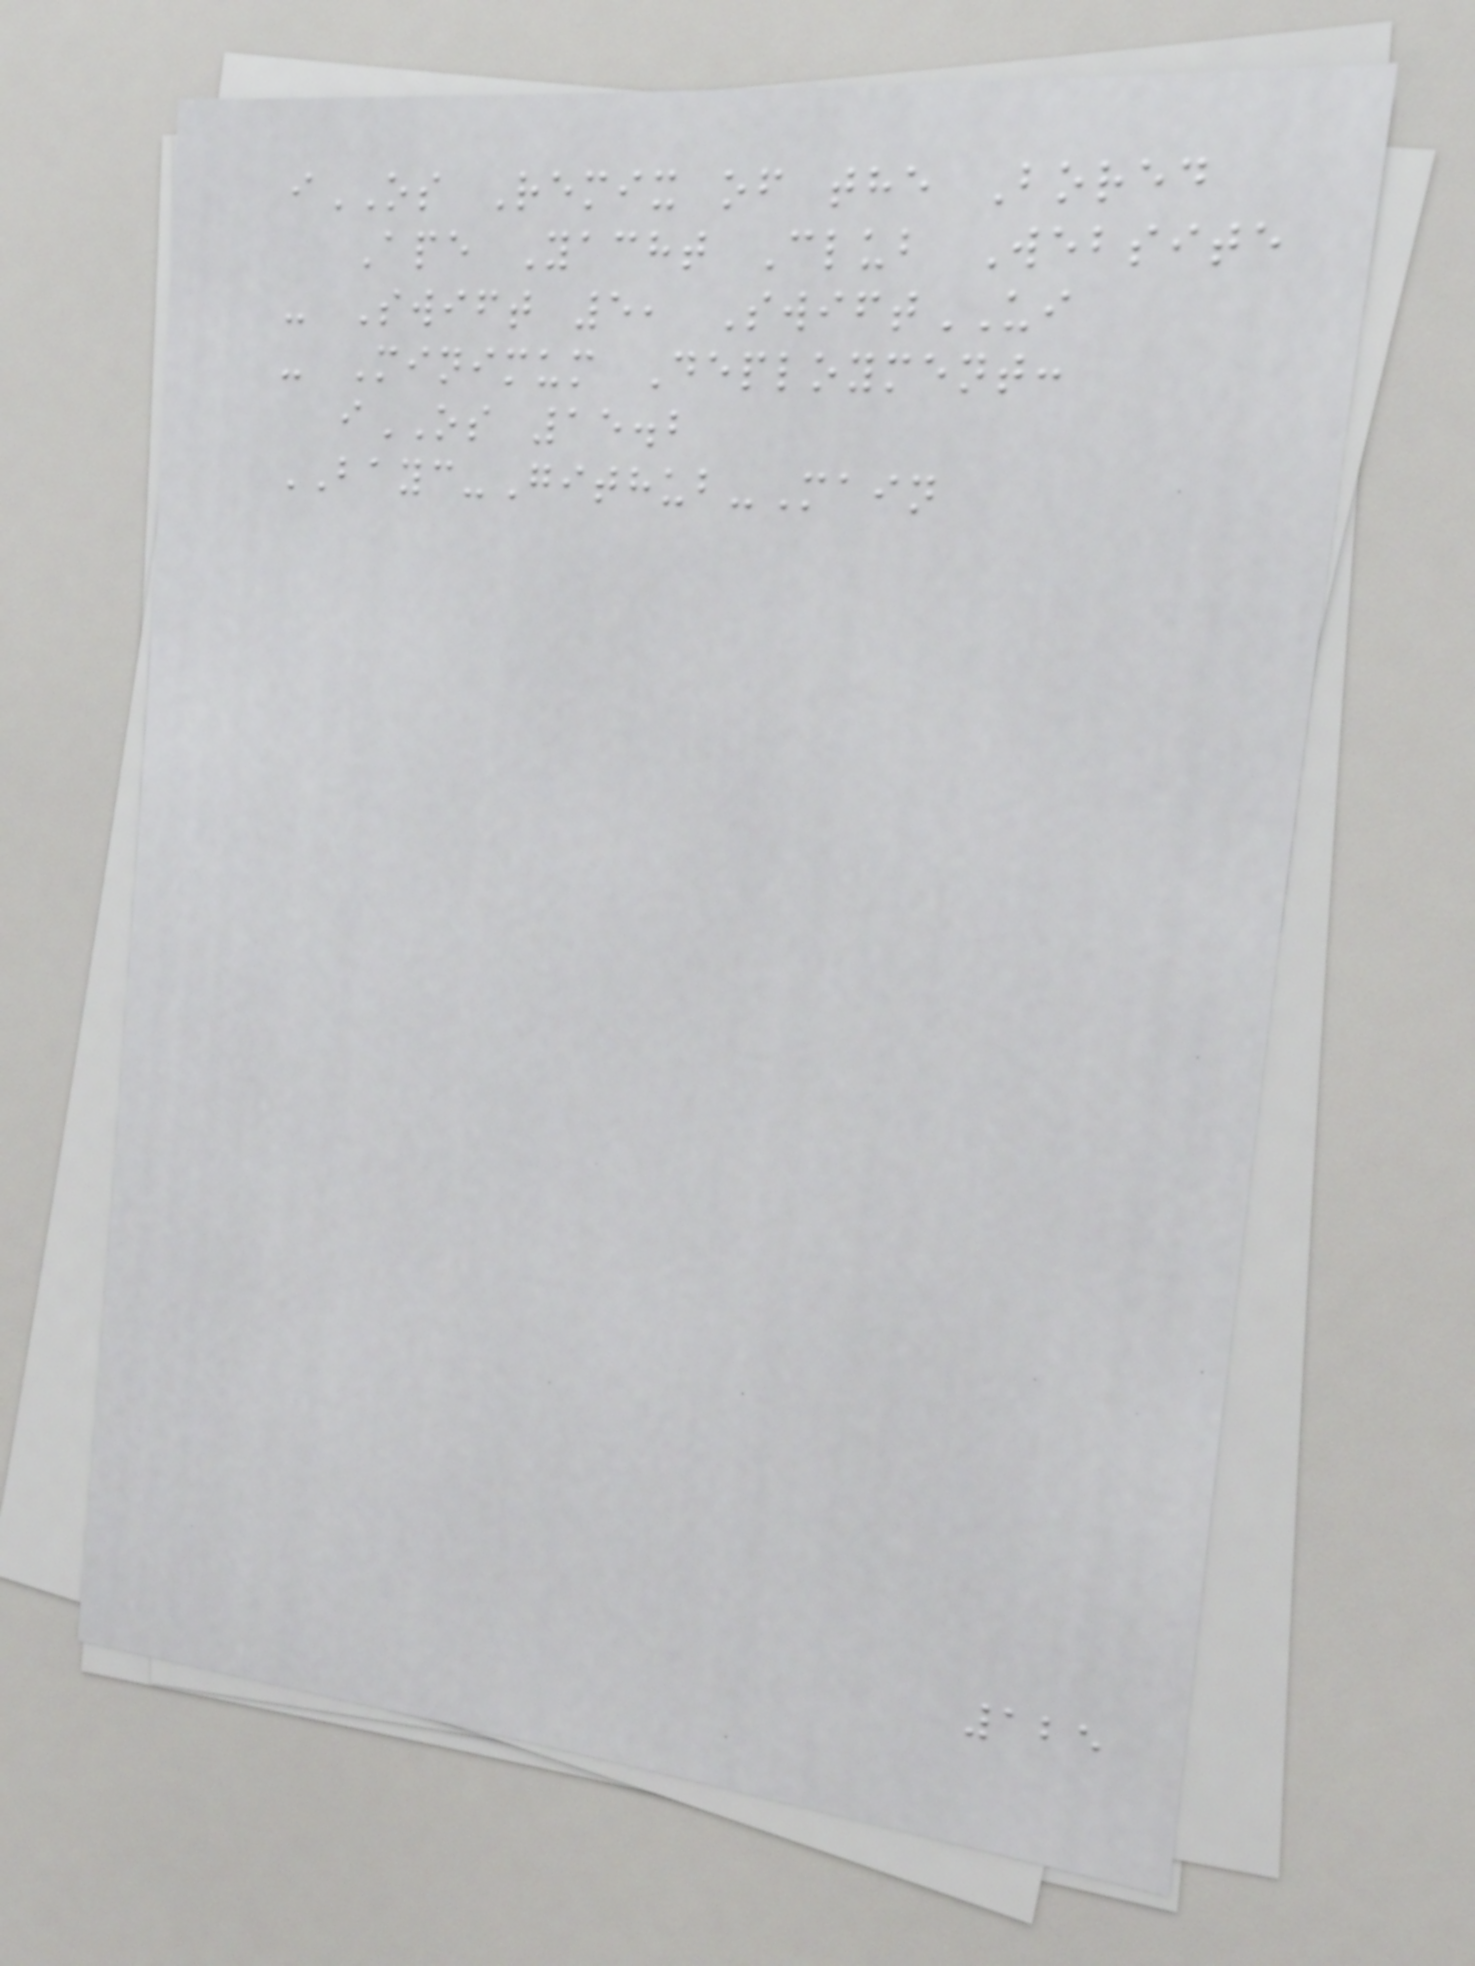iOS Remix of the Bored
Ape Yacht Club Website
- Swift 5, SwiftUI
- Minimum Deployment:
iOS 15.2
BAYC-Github-Main
125
